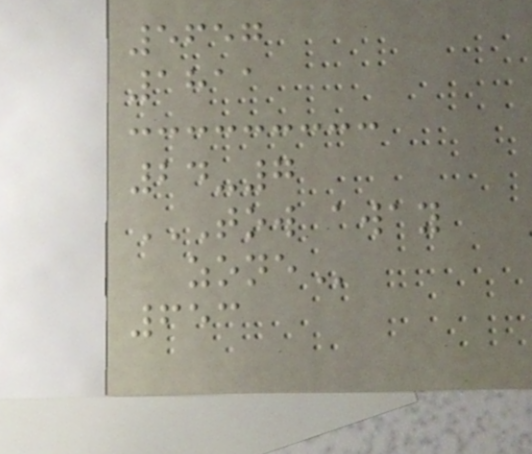5657
1811
24-7
TOW AWAY
ZONE
653
